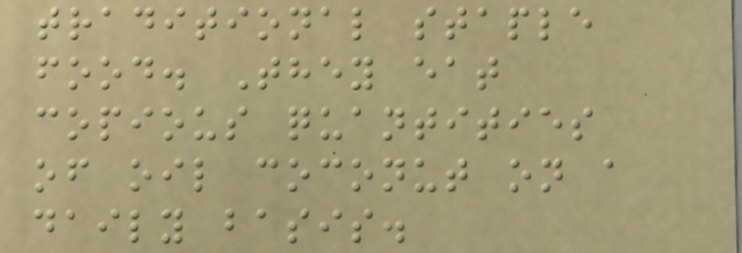traditional staple
food. They eat
copious quantities
of oil coconut on a
daily basis.
